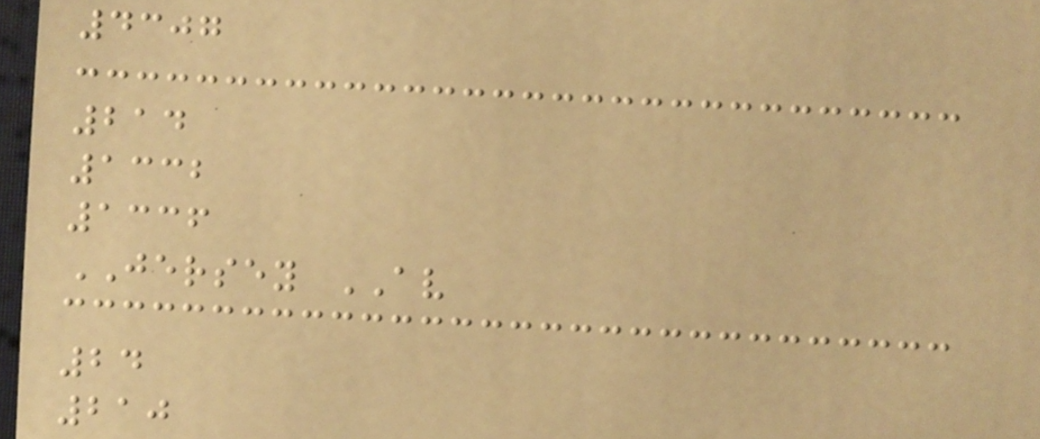4307
214
1332
1336
JERSEY AV
24
210
